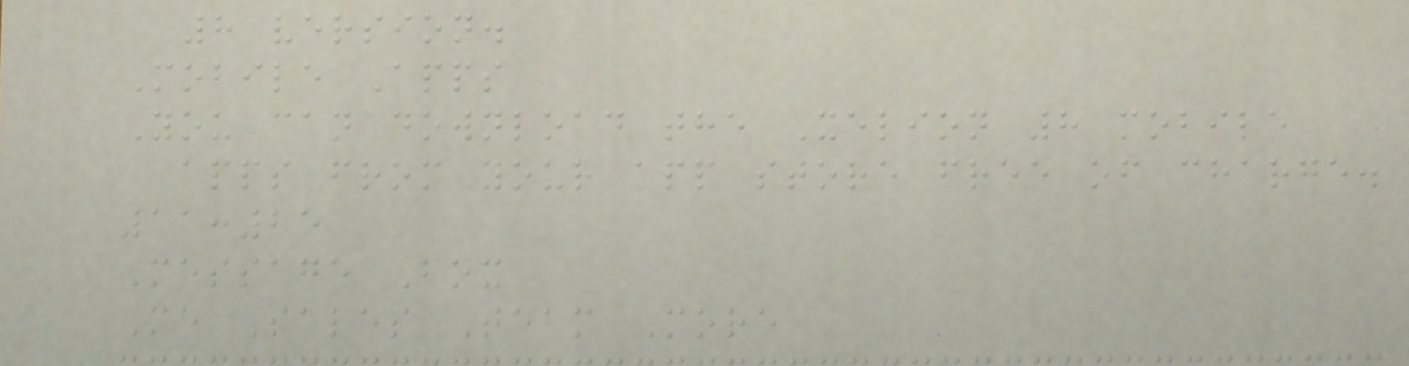8 version.
Mobile Apps
You can download the Xelion 8 mobile
apps from your app store free of charge.
11:25
Message Box
Me Sales Team More
